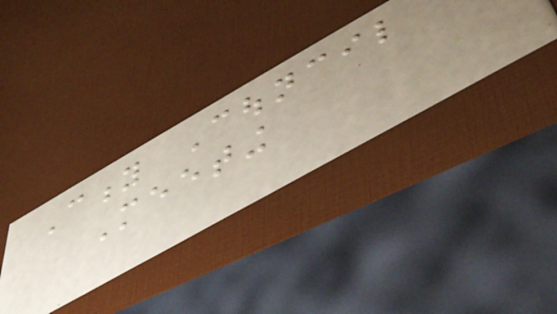City Council
Meeting
